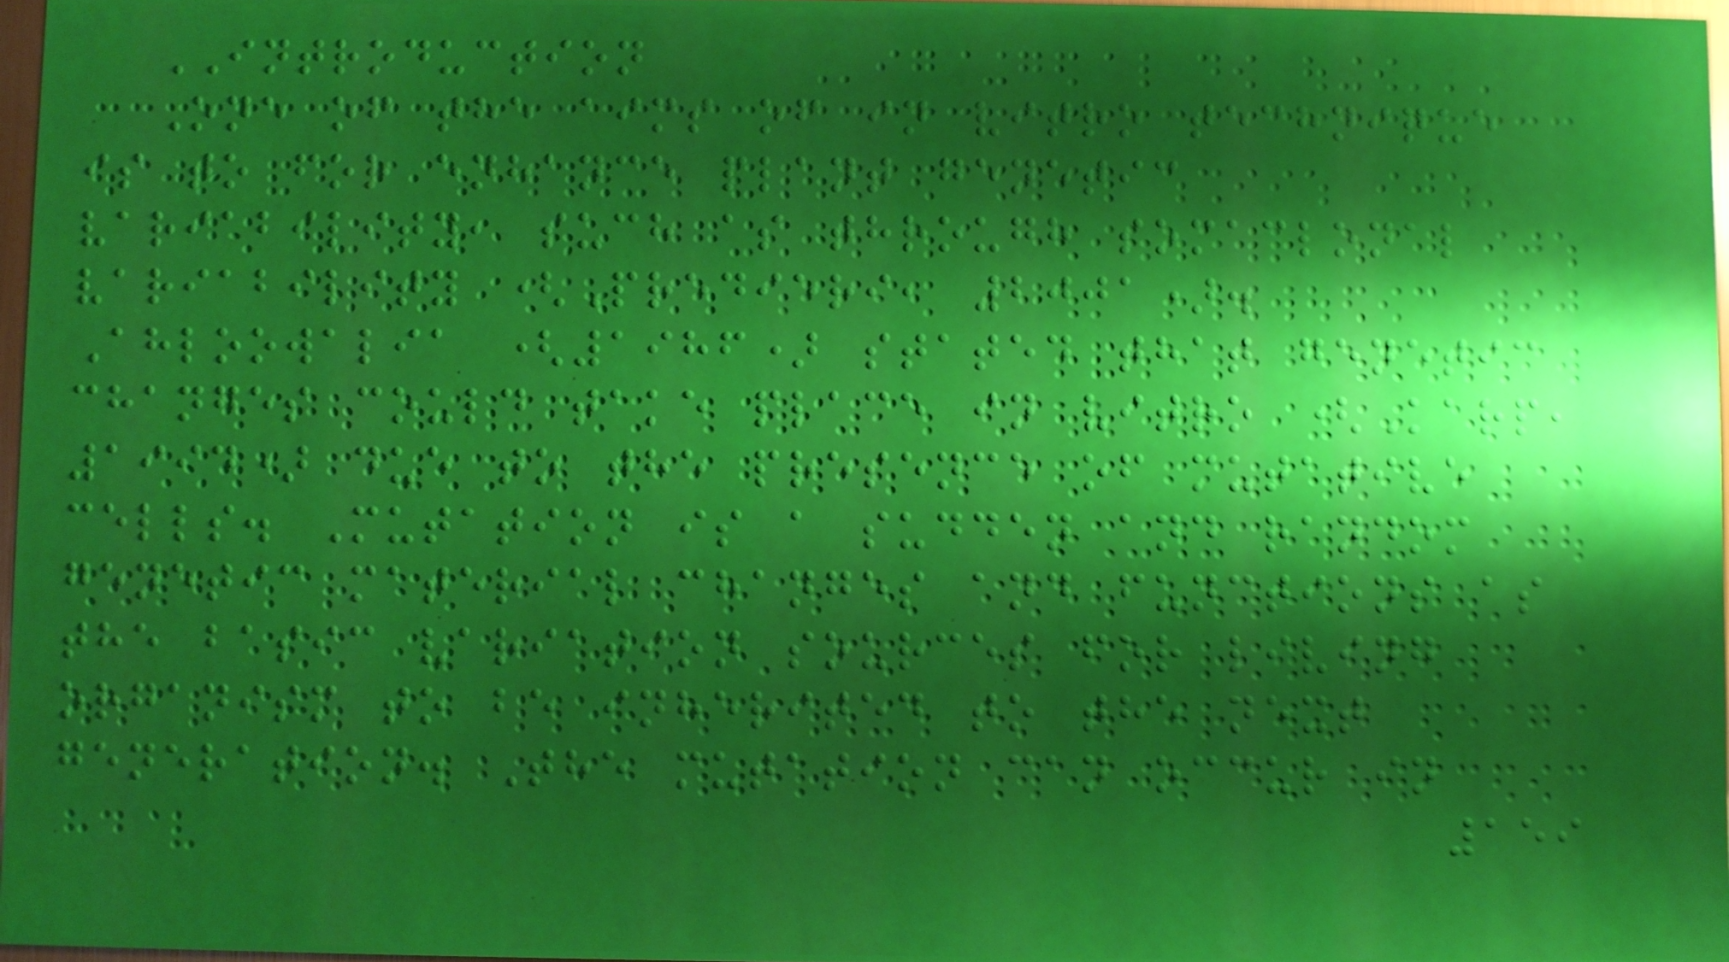INTRODUCTION
One of the aims of in vitro technique
is to for enhance plant genetic
variability, such as through somaclonal
variability (Predieri, 2001).
Ahloowalia (1986) stated that genetic
changes could take place in vitro (Karp,
1994) due to the presence of mutative
cells. Mutation is a sudden and random
genetic material changes and functions as
the basic variation sources for living
organism to be inherited to the next
generation. The mutation can occur in
159
